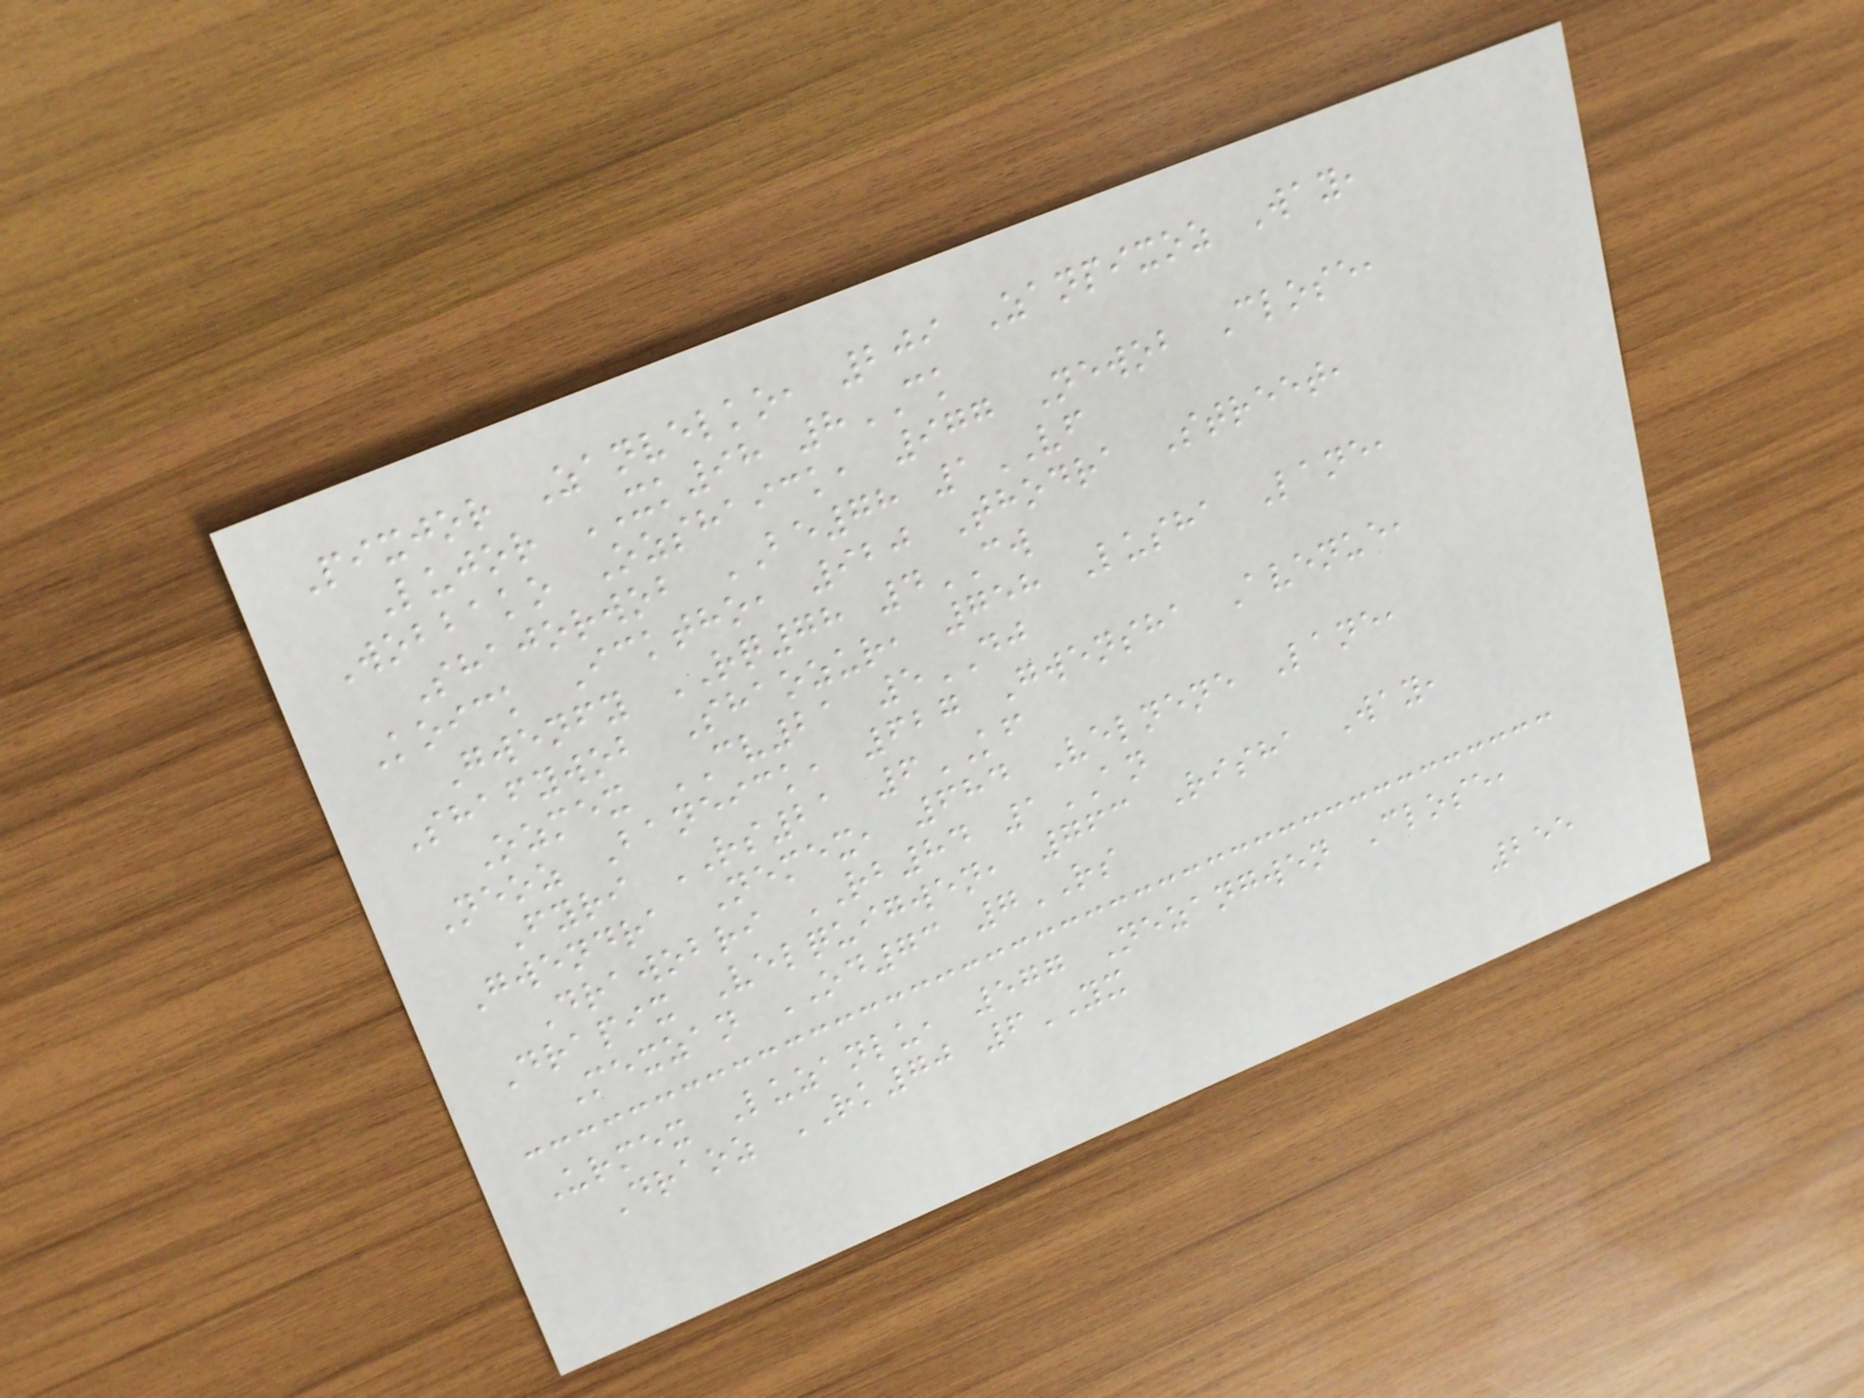Pixjor Zanvelko, 209 Zanpixoz Way,
Lujor XK98 8CK
Wobbako Ozshaick, 977 Newob Close,
Shajorwob BE78 1VF
Koick Icktho, 920 Thodra Street,
Gwenfy RQ78 4CW
Shafywob Shaozur, 758 Lusha Lane,
Ozmex CV21 5DJ
Neoz Baneick, 627 Gwensha Avenue,
Fyri RS21 6KF
Gwendra Nemex, 684 Velnene Lane,
Drawobri RB84 1AN
Drapix Velquigwen, 763 Risha Way,
Mexzan OD73 7RS
Urmex Luzanlu, 577 Nezangwen Close,
Draoz RK70 6YX
255
